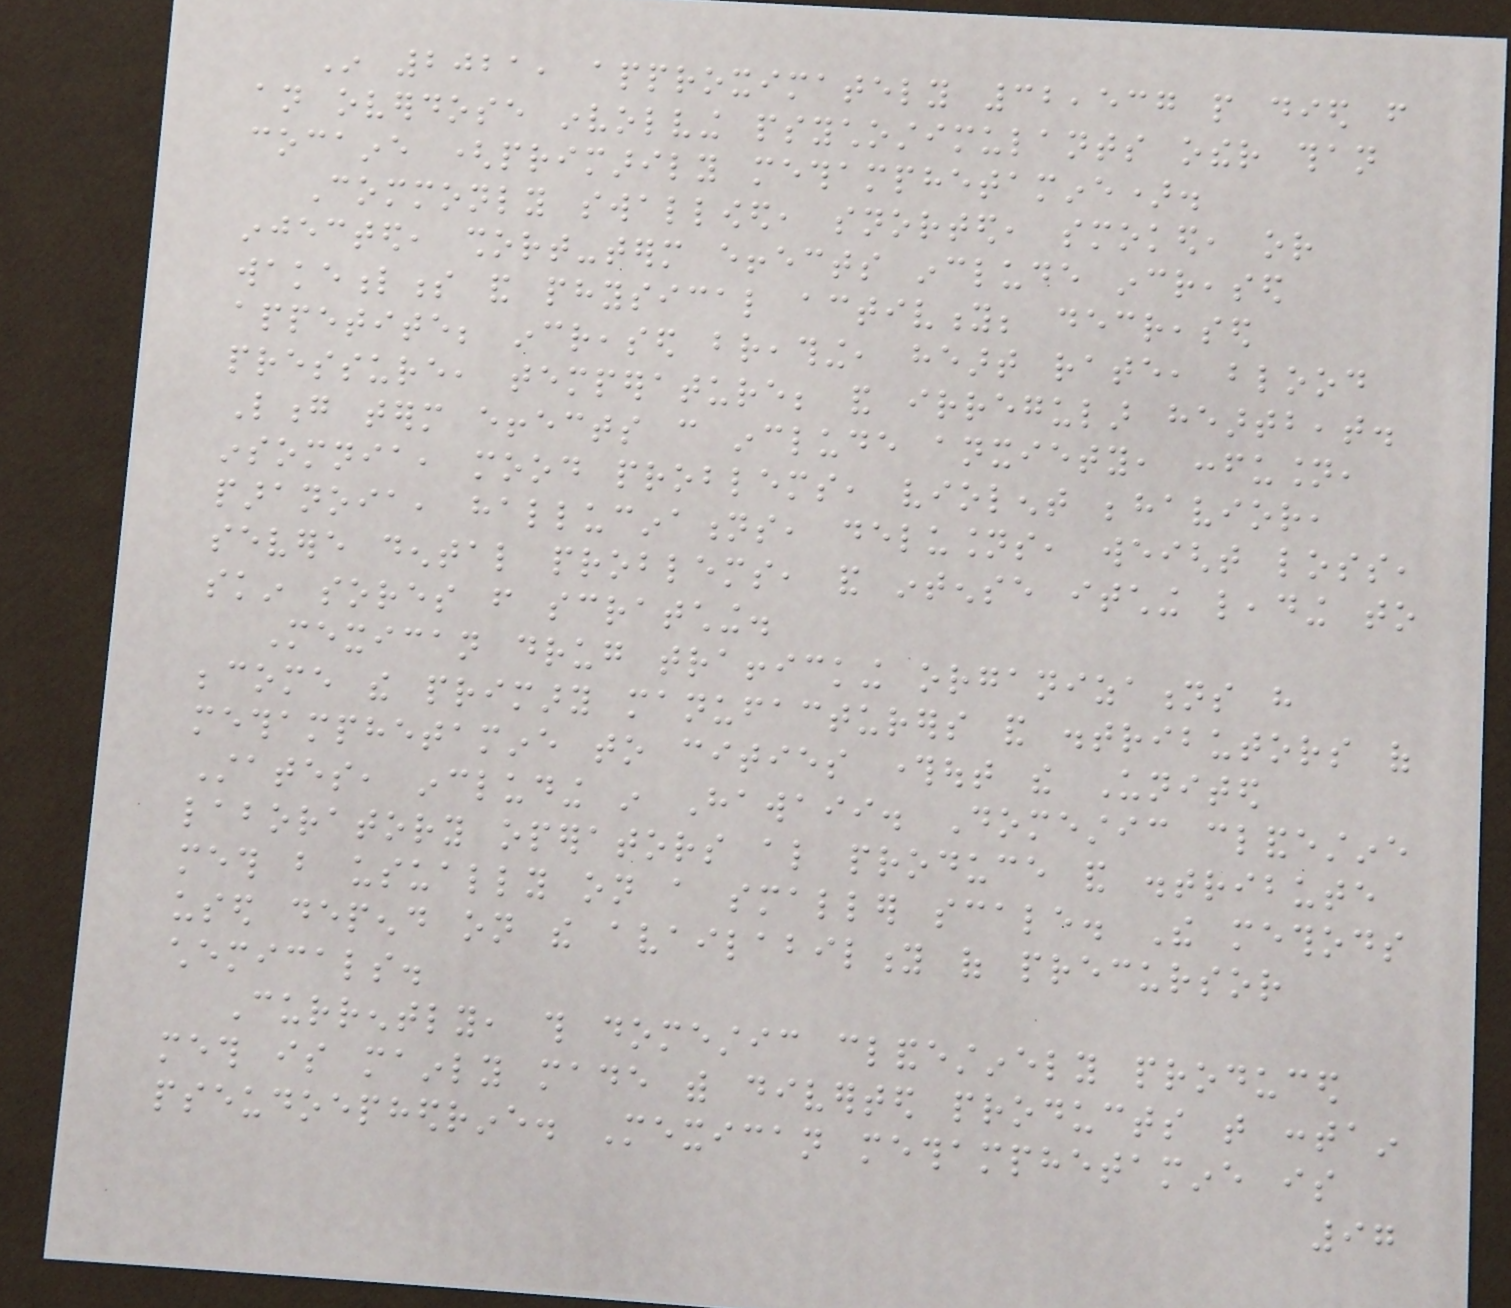In 2021, approximately 32,537 people died from
an overdose involving psychostimulants other than
cocaine (primarily methamphetamine).
Commonly swallowed, snorted, smoked, or
injected, short-term effects include increased
wakefulness and physical activity; decreased
appetite; increased breathing, heart rate, blood
pressure, temperature; and irregular heartbeat.
Long term effects can include anxiety, confusion,
insomnia, mood problems, violent behavior,
paranoia, hallucinations, delusions, weight loss,
severe dental problems, and intense itching leading to
skin sores from scratching.
Mexican drug trafficking organizations have
become the primary manufacturers and distributors of
methamphetamine to cities throughout the United
States, including in Hawaii. Domestic clandestine
laboratory operators also produce and distribute
meth but usually on a smaller scale. The methods
used depend on the availability of precursor
chemicals.
Currently, this domestic clandestinely produced
meth is mainly made with diverted products that contain
pseudoephedrine. Mexican methamphetamine is
97
